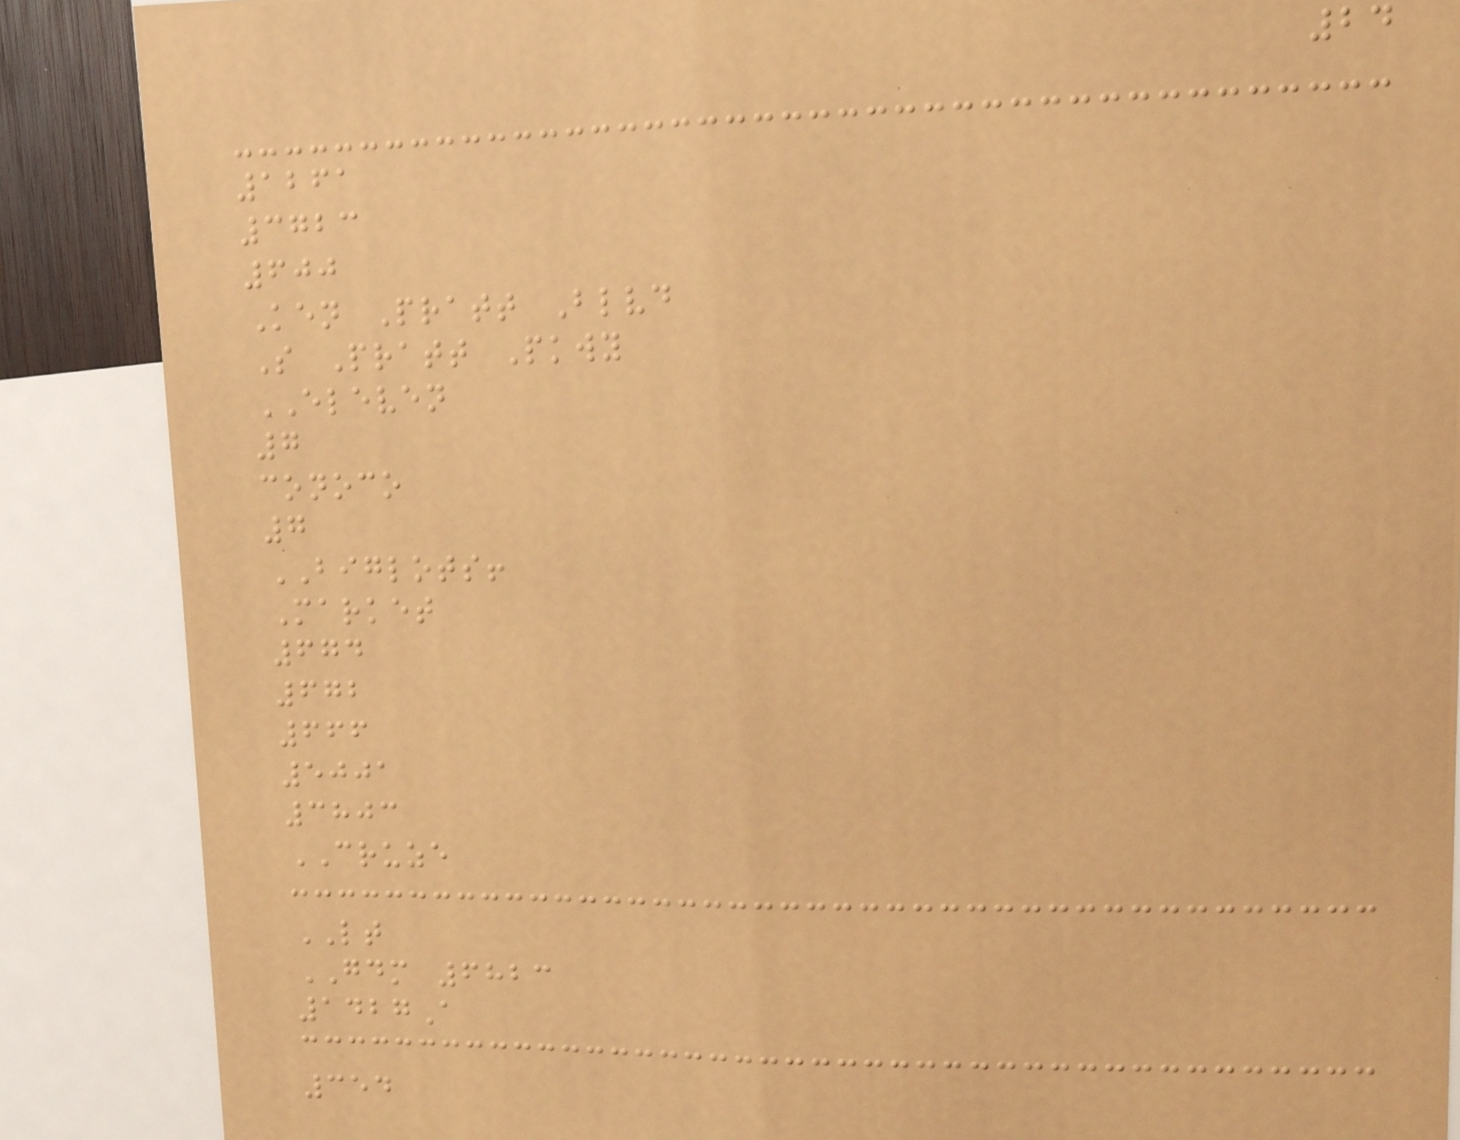24
1261
3723
600
Ken Pratt Blvd
S Pratt Pkwy
ELEVEN
7
conoco
7
BIGLOTS!
Market
674
672
666
5001
3803
CRUZE
LT
GDM 6823
1427A
354
